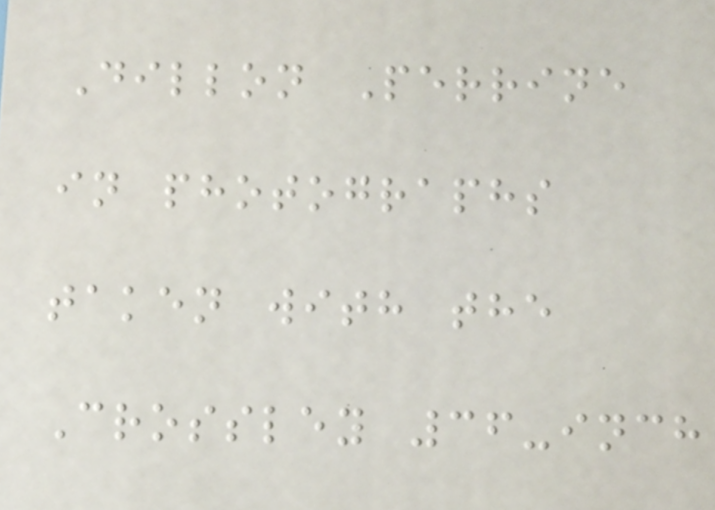Dillon Perrine
in photographs
taken with the
Crossley 36-inch
